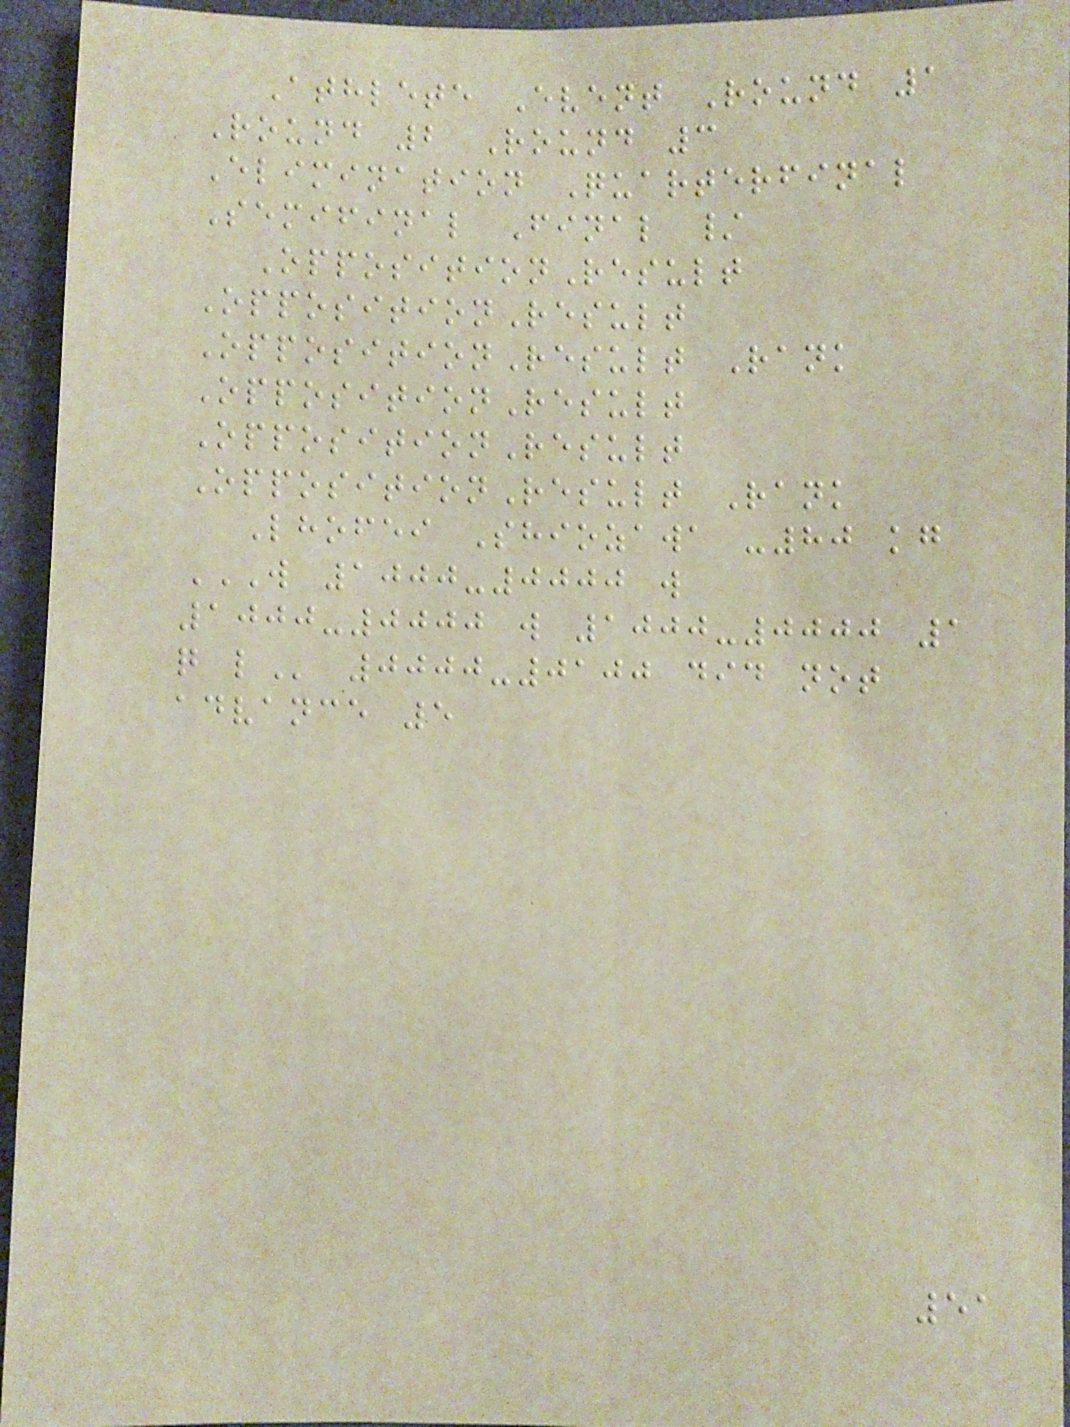Athlete Event Round 1
Round 2 Round 3
Elimination Quarterfinal
Semifinal Final /
OppositionResult
OppositionResult
OppositionResult Rank
OppositionResult
OppositionResult
OppositionResult Rank
Lhofei Shiozawa -80 kg
W 1000-0000 W
1000-0000 W 1000-0000 1
Q L 0000-0100 did not
advance 5
51
